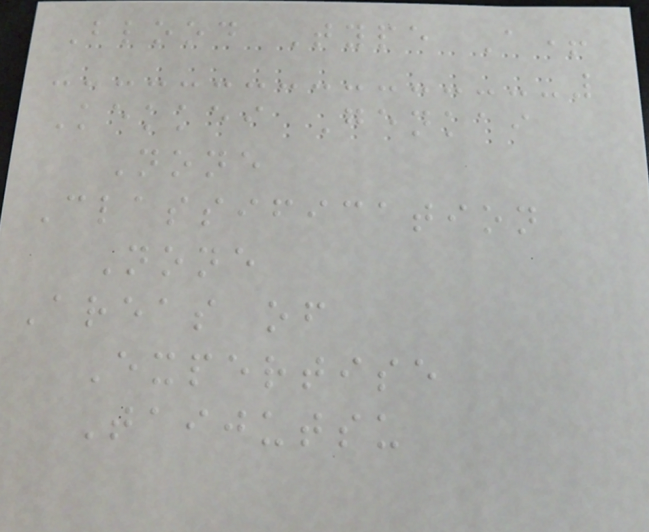Blood Type A+
Kekkei Genkai
None
Classification
None
Areas of
Expertise
Taijutsu
